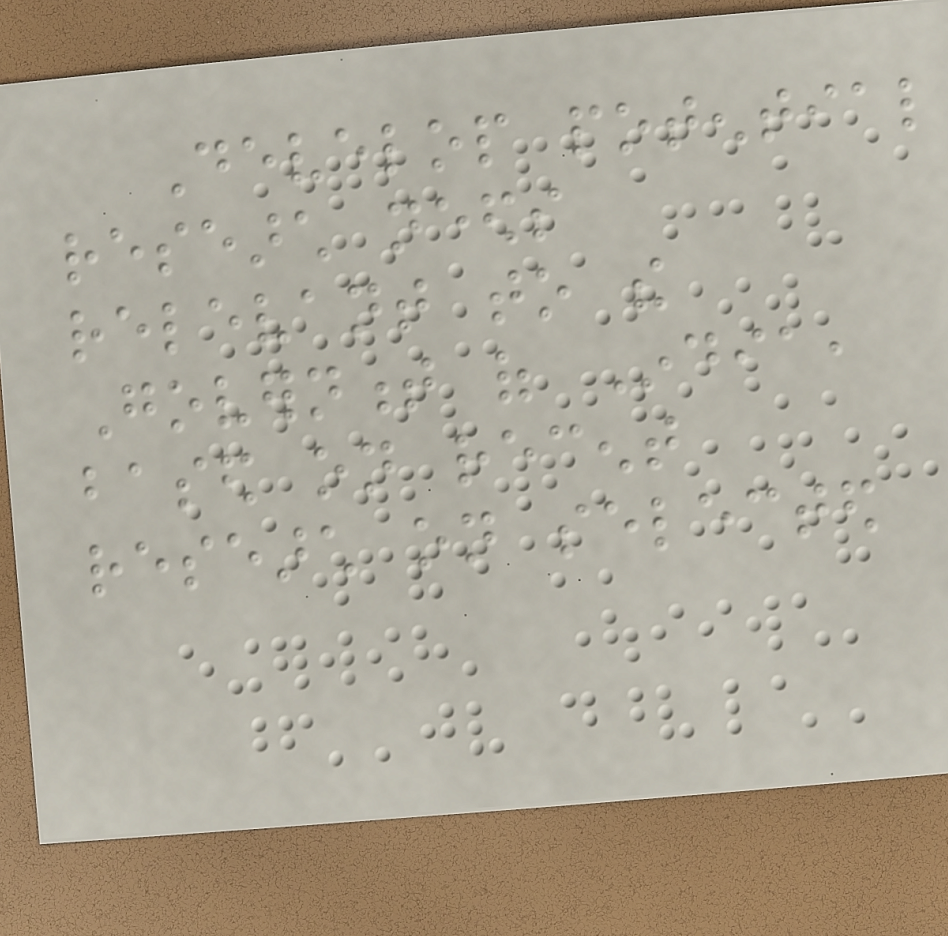Develop potential
research needs
relevant to the
Government of India,
based on recent
research on selected
